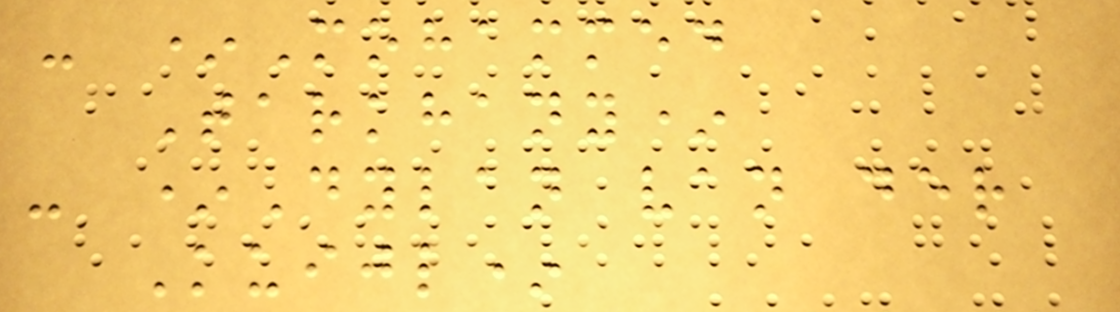- *Mohammed
Tarkhany*
- *Dylan van der
Kuijl*
